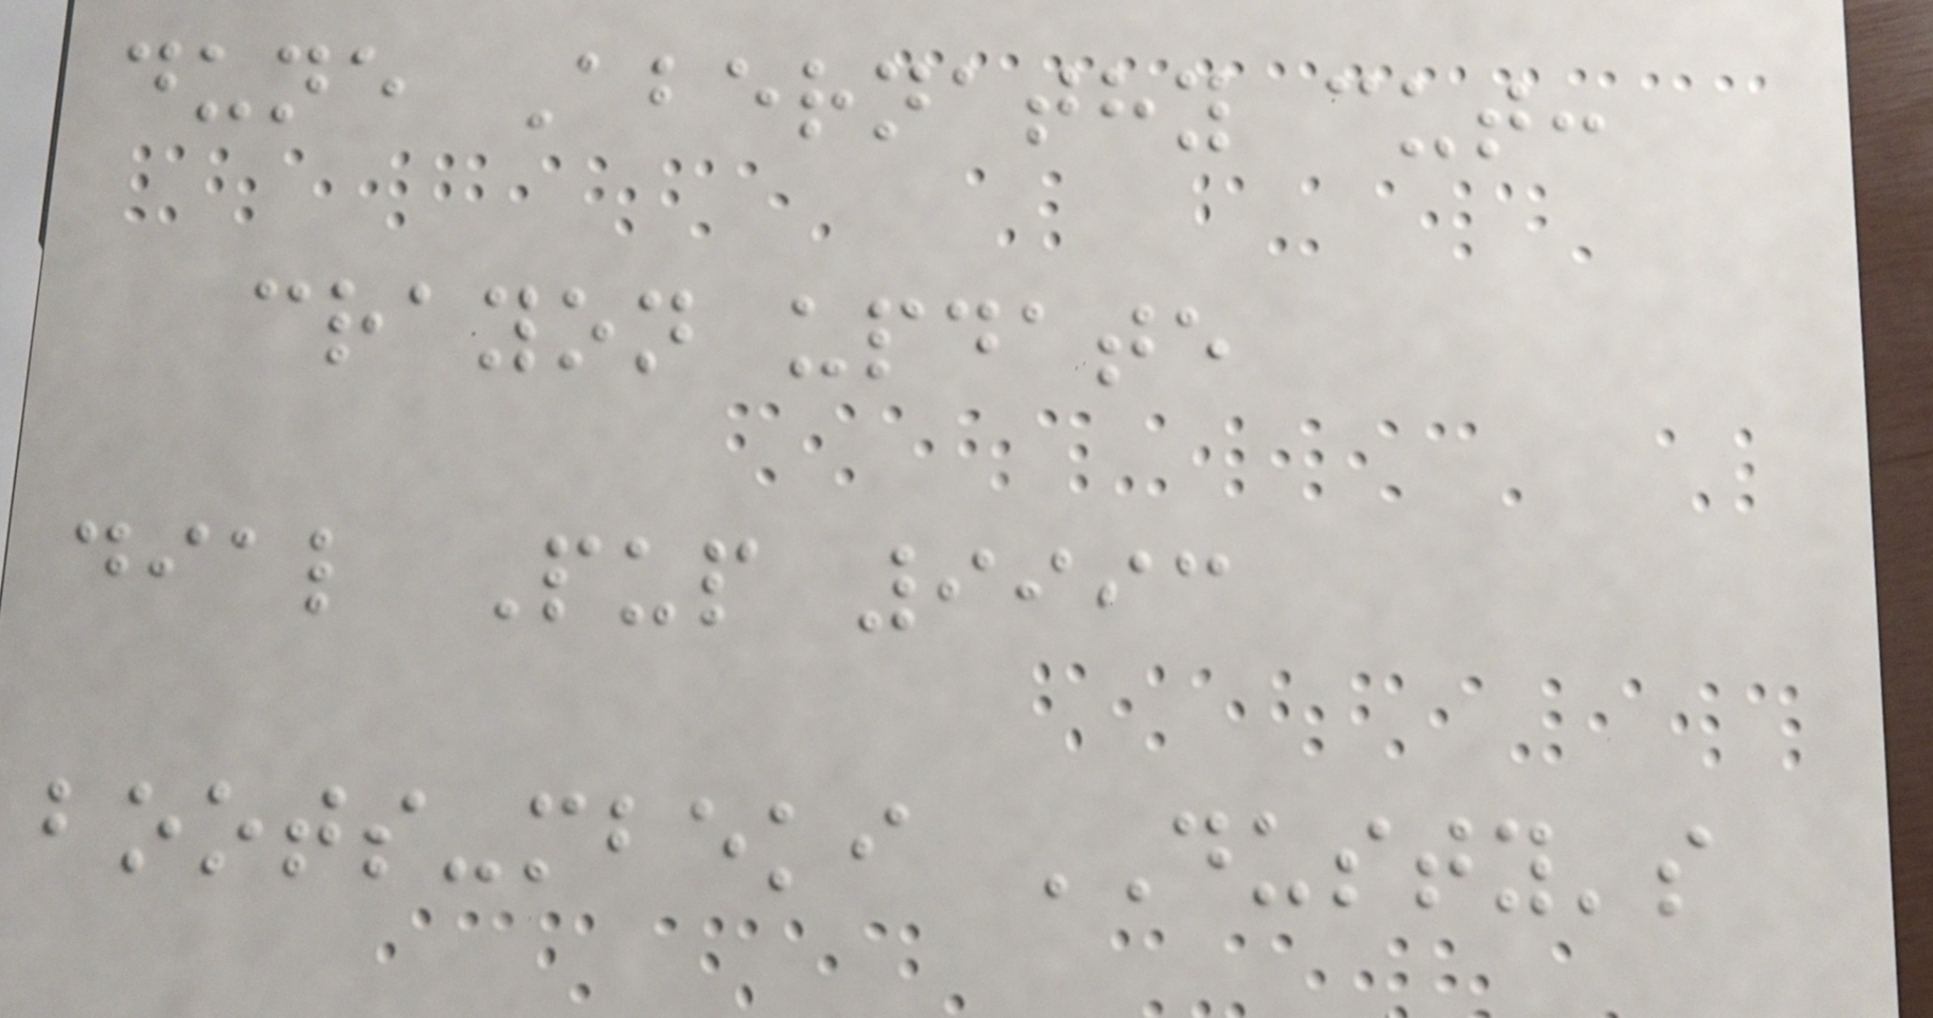dune Abernathy cut:
crayon update
dial Pup 9993
boots-mbeki DUSTY's
